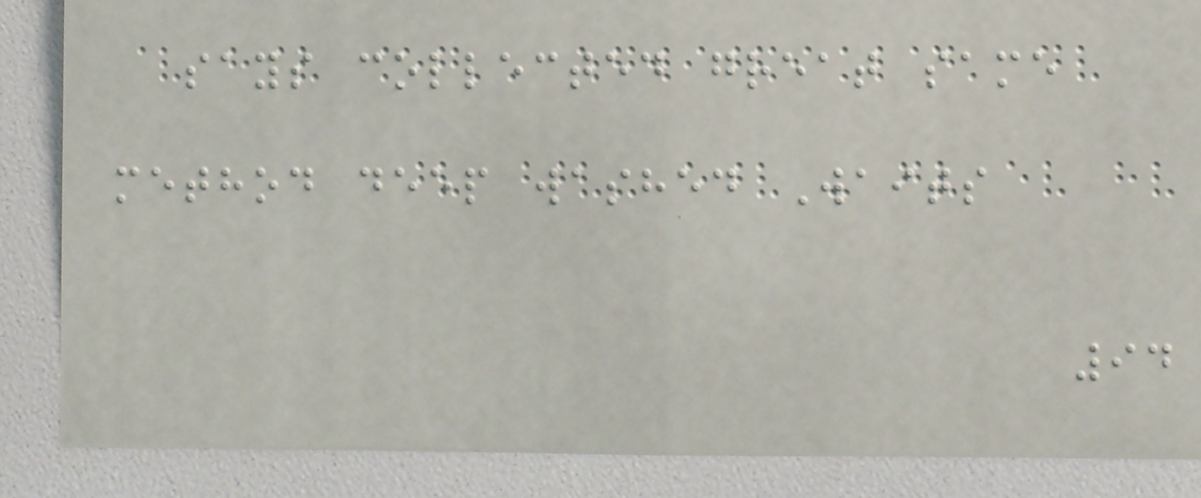says collected great same
method deep washed Waits
94
